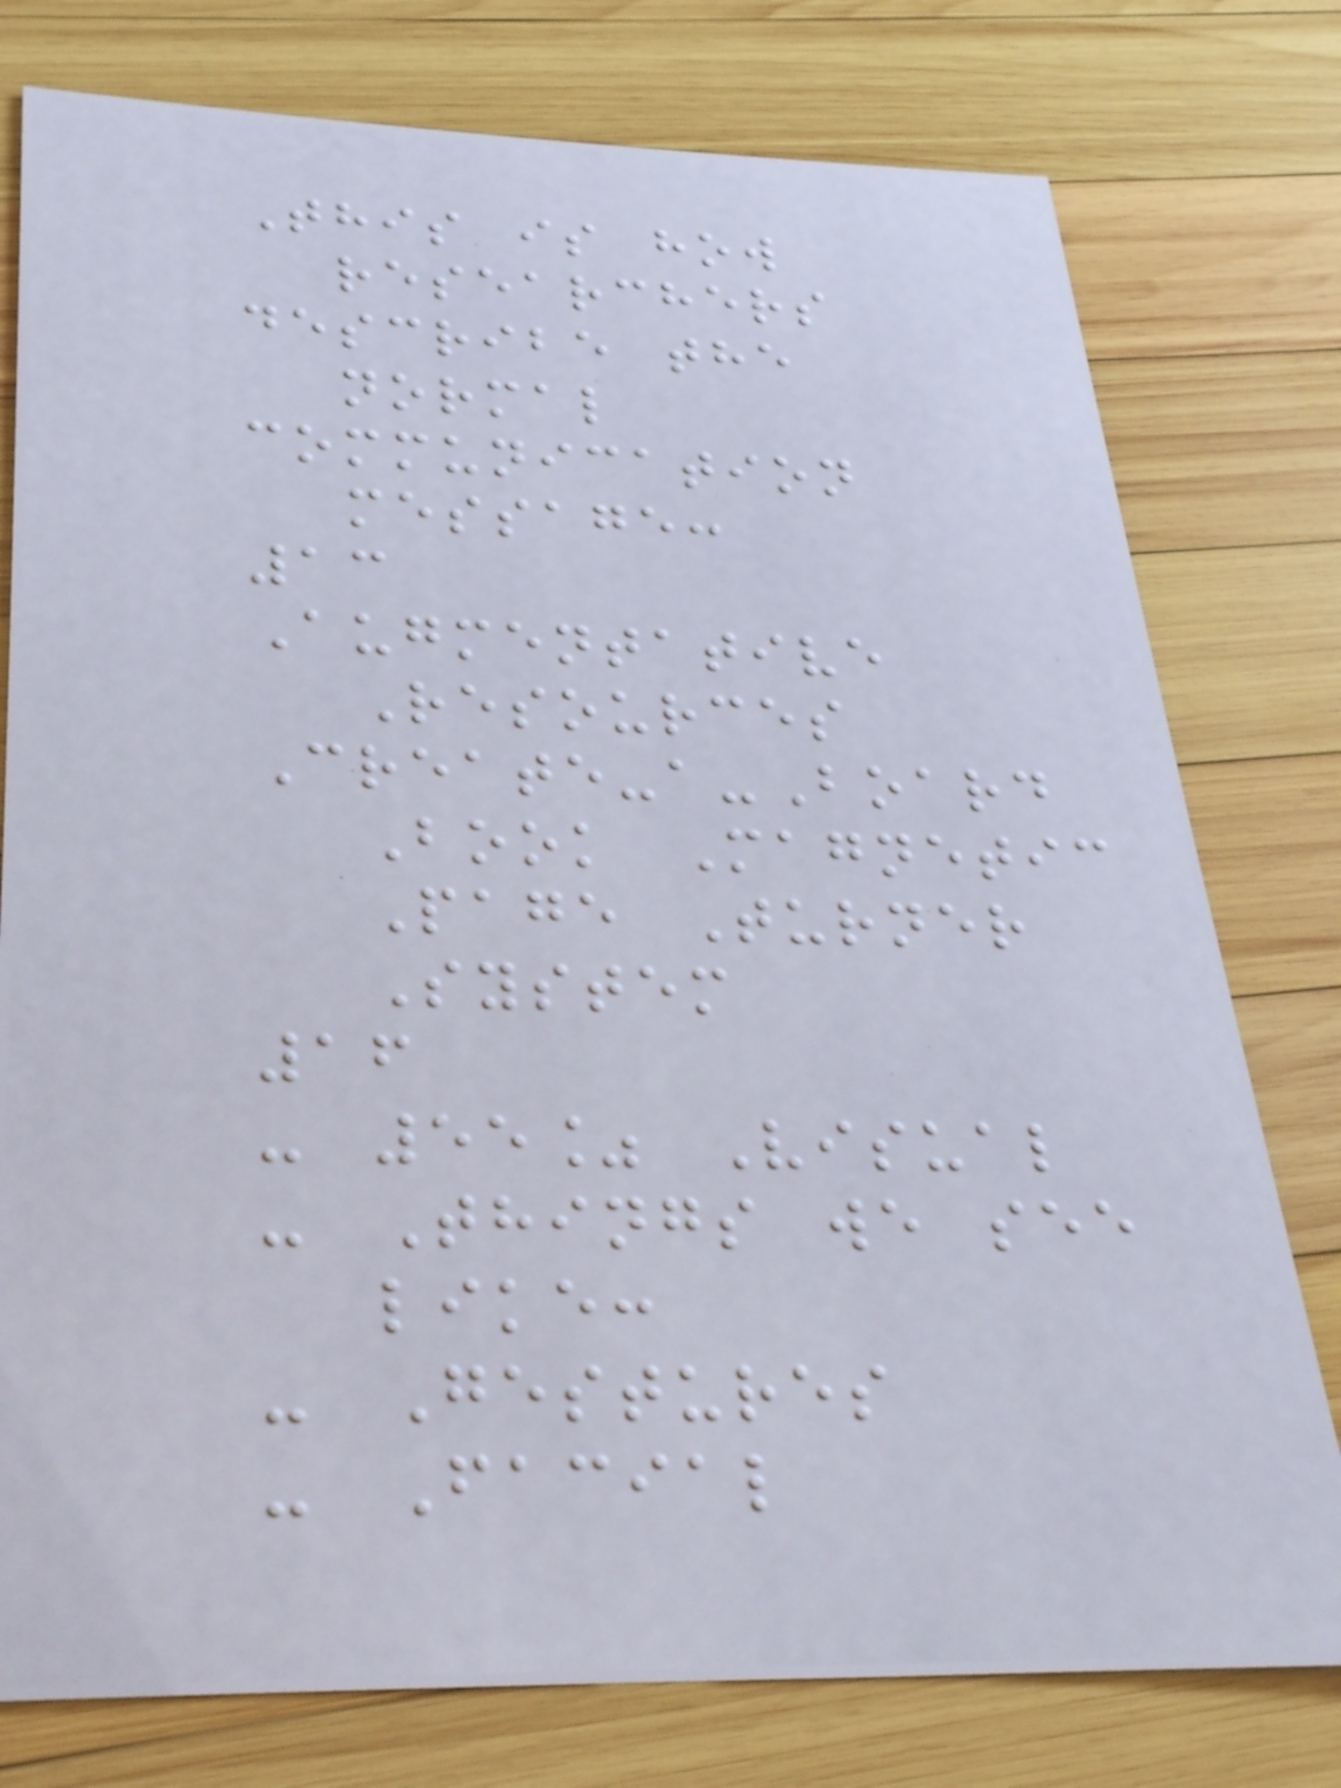This is how
researchers
describe the
normal
communication
message:
13
Augmentative
Resources
Create-a-Board
Book Magnetic
Page Turner
System
16
- 55% Visual
- Things we see
like:
- Gestures
- Facial
